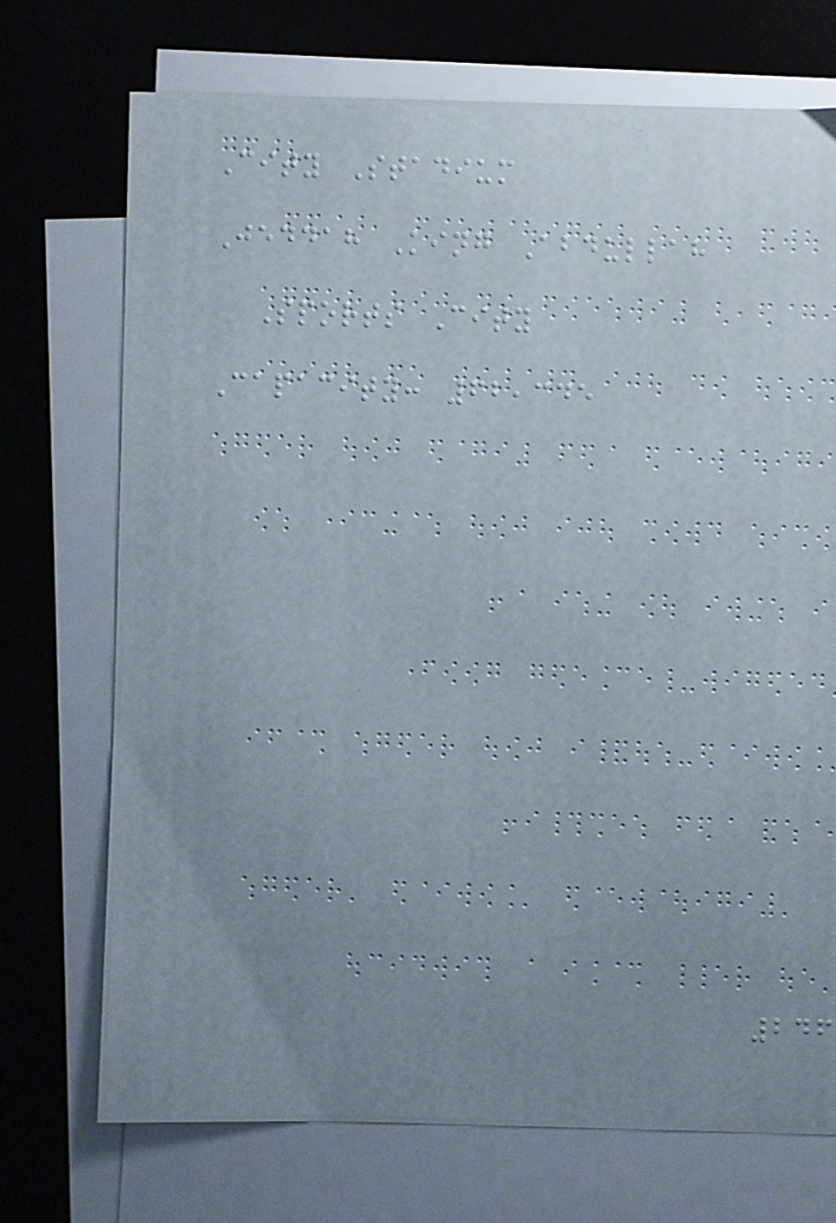City Stadium
Jeddah King Abdullah
Sports City
Capacity: 62,345
246
